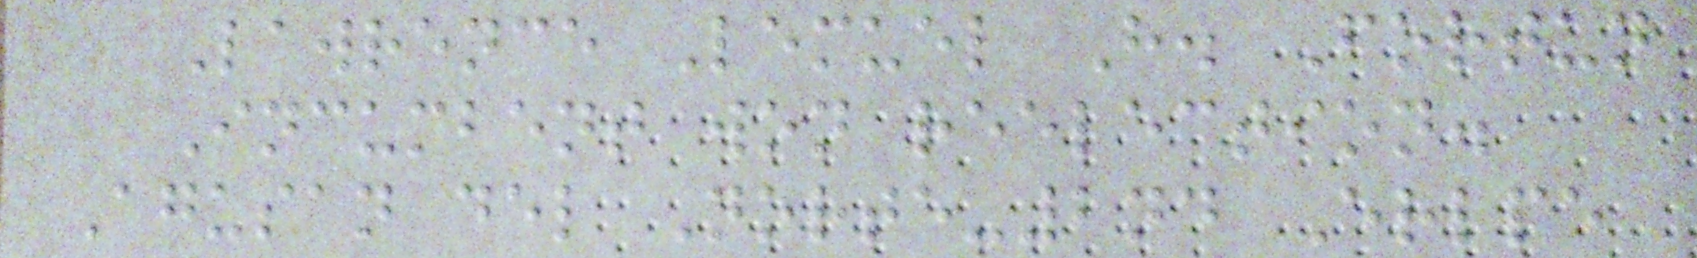Lawrence Lemuel H. Fortun
Incumbent won reelection.
Agusan del Norte-2nd Erlpe
